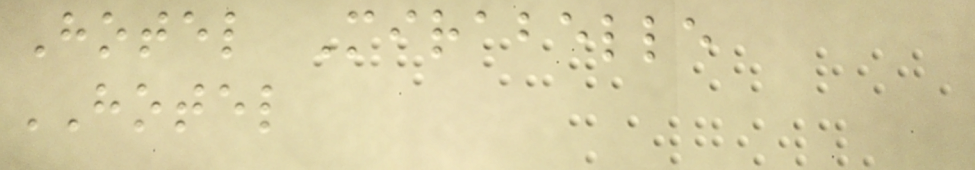Hotel Mirabelle
HOTEL
